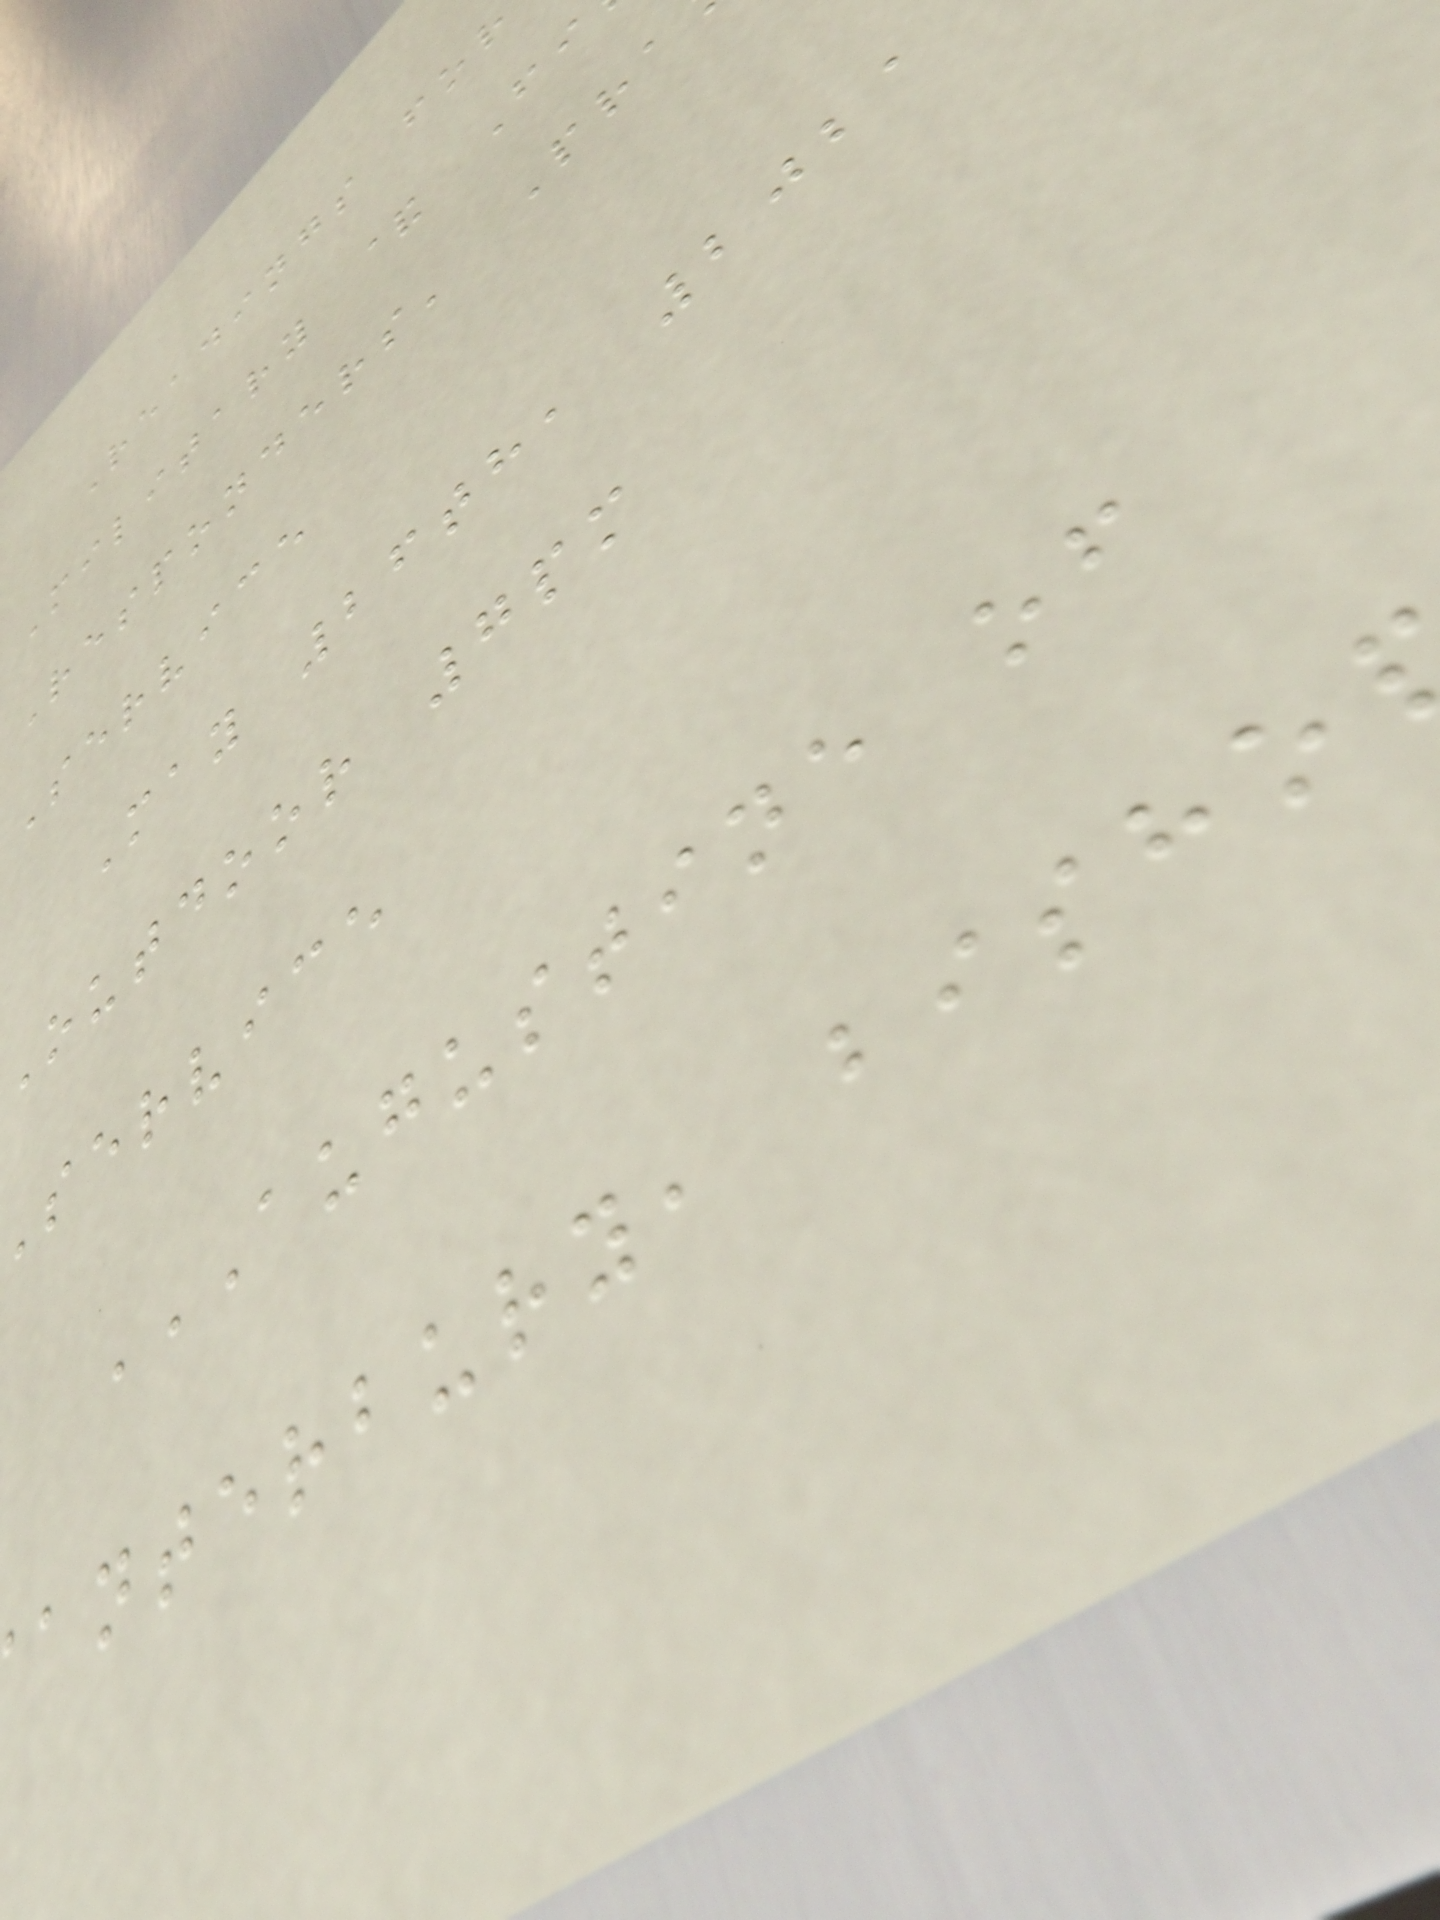Readings for
Military & Fi
Responders' Pra
Service
May 26th, 2021
Outdoor 7pm
service
AUGUSTINE OF
anterbury,
